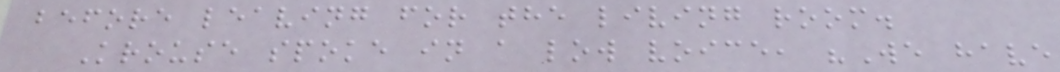before leaving for the living room.
Krouse spoke in a low voice, "We have
